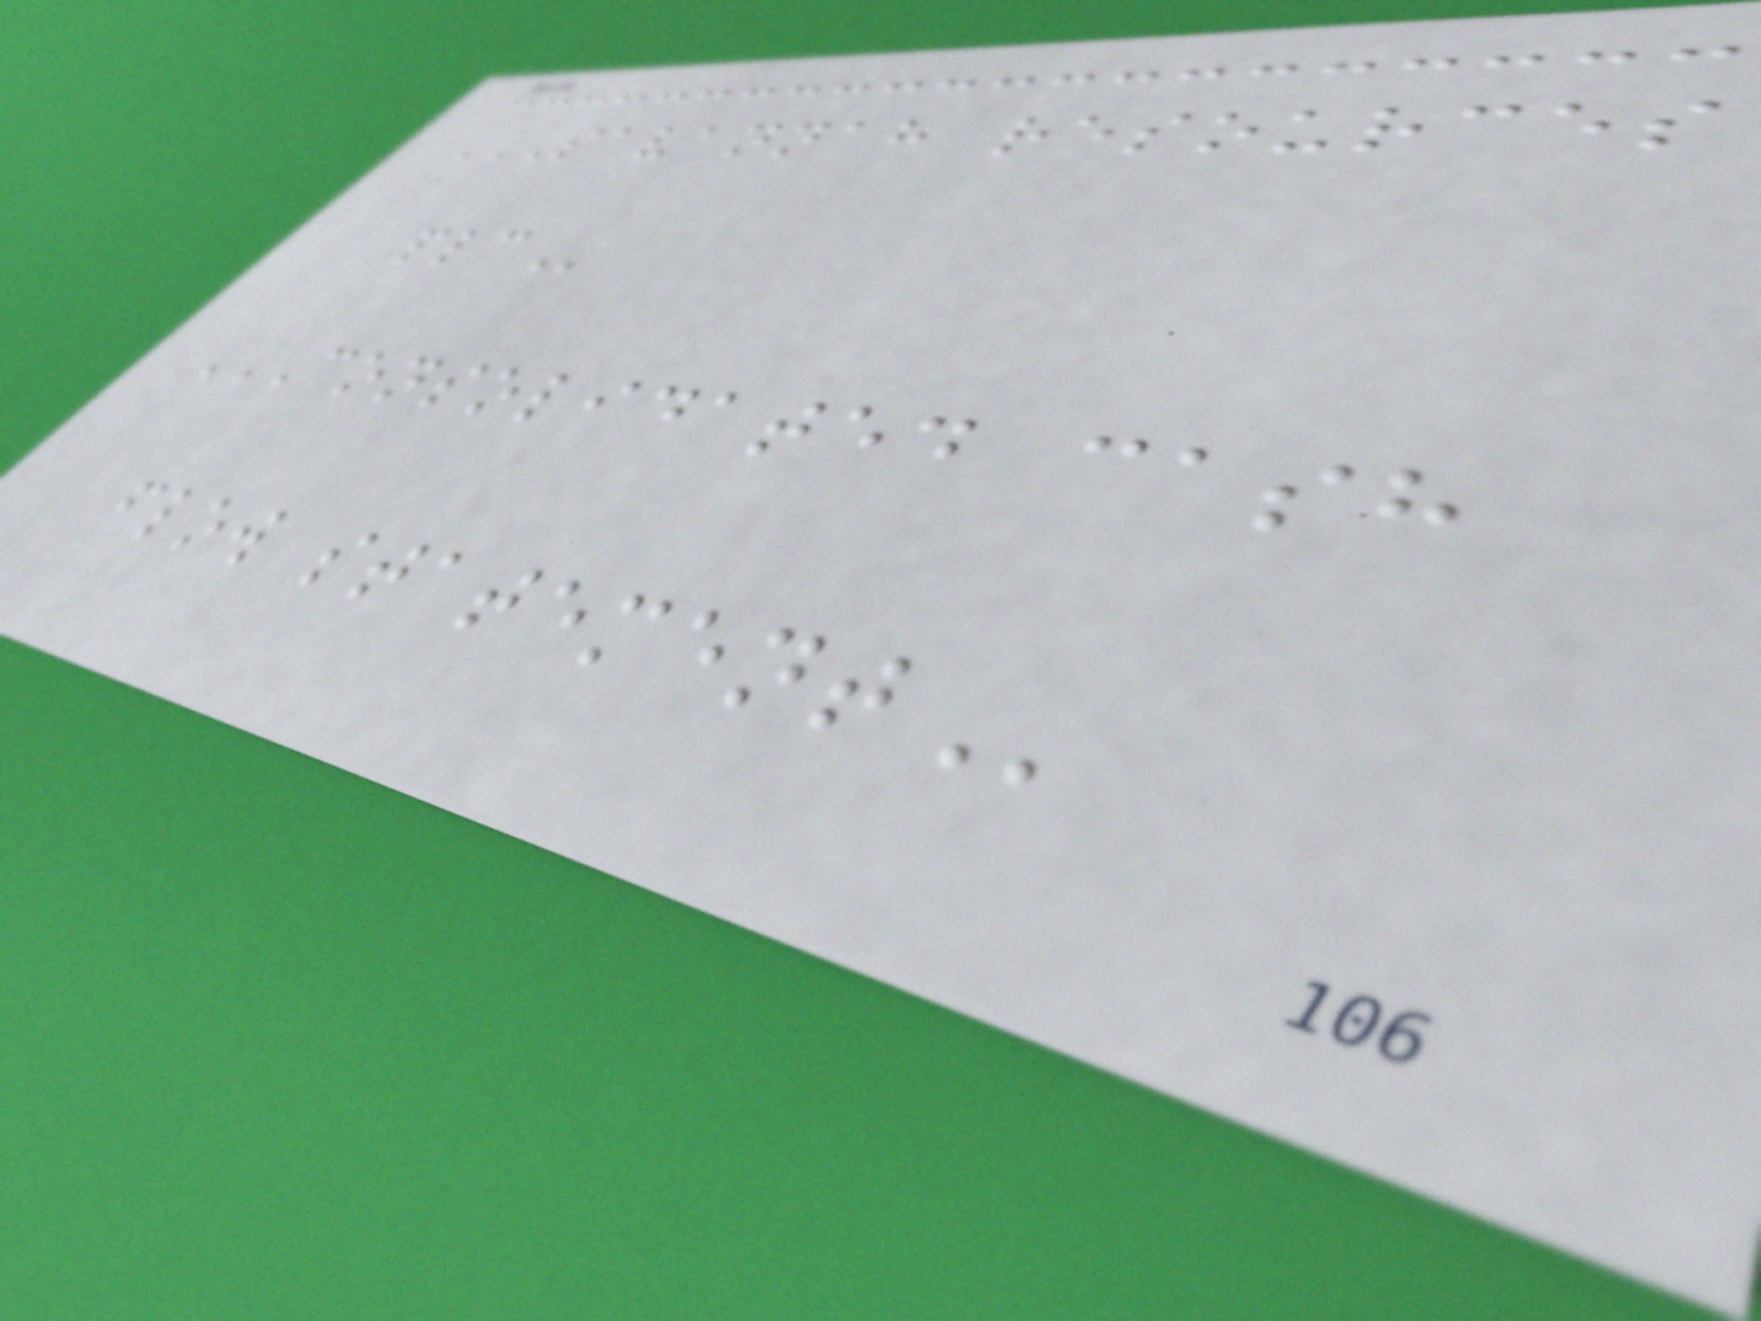SAVANNAH RESOURCES
PLC
CONSOLIDATED CASH
FLOW STATEMENT
